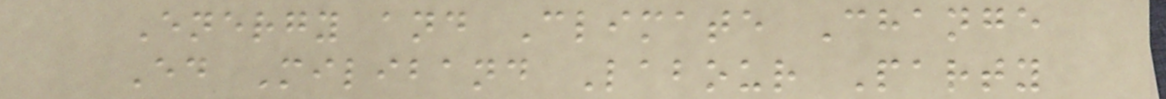Energy and Climate Change
Ed Miliband Labour Party
